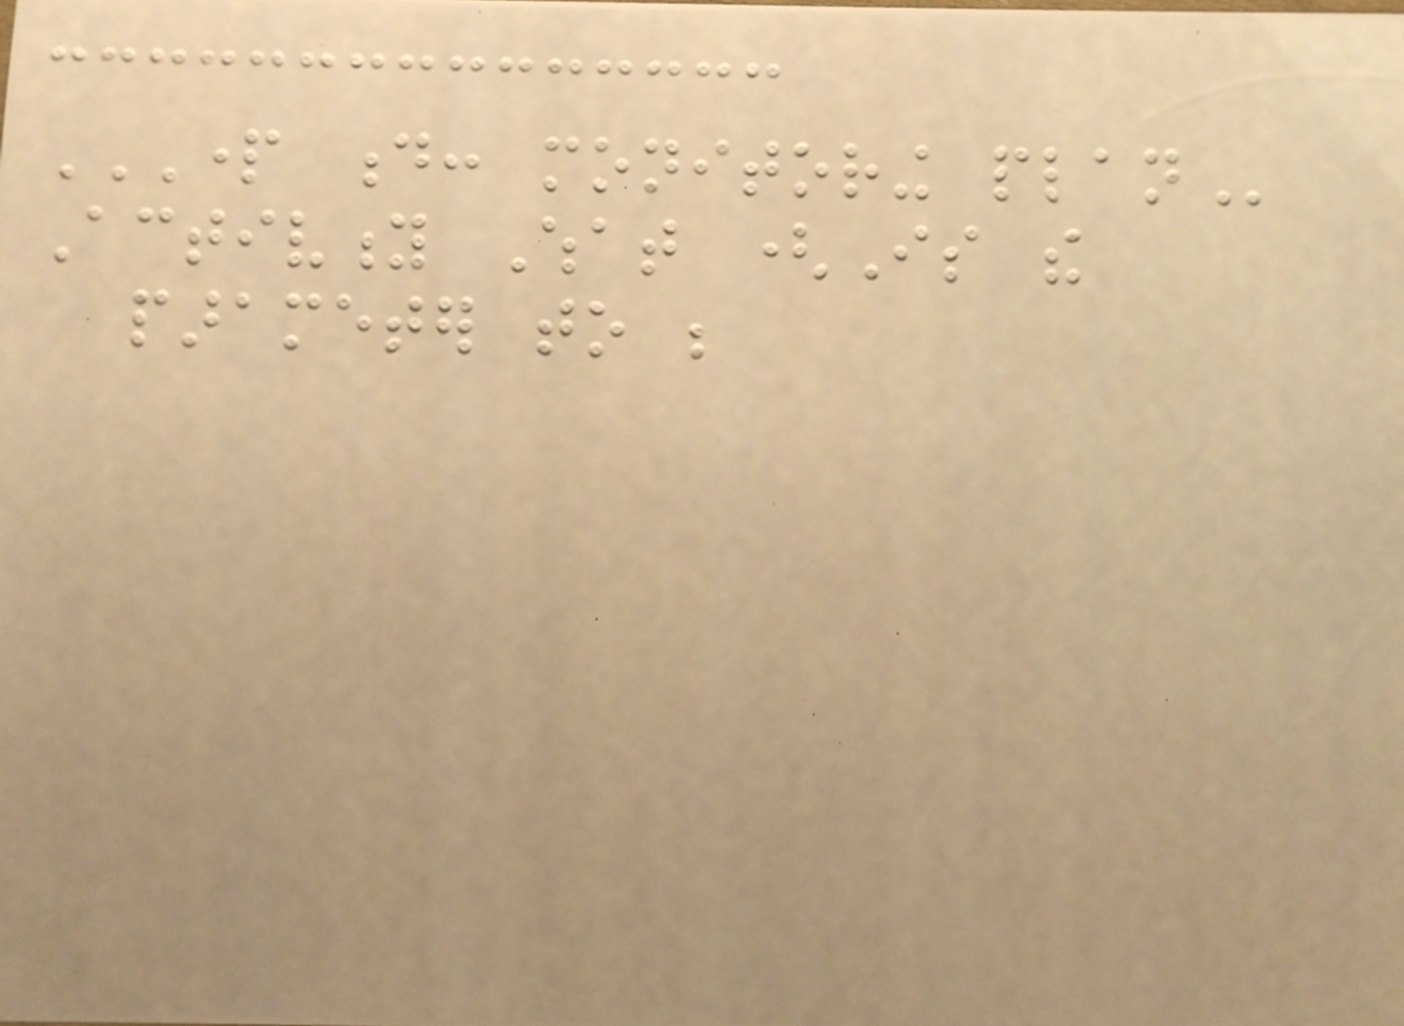PART D: MONITORING PLAN
Activity What (Is the
parameter to be
